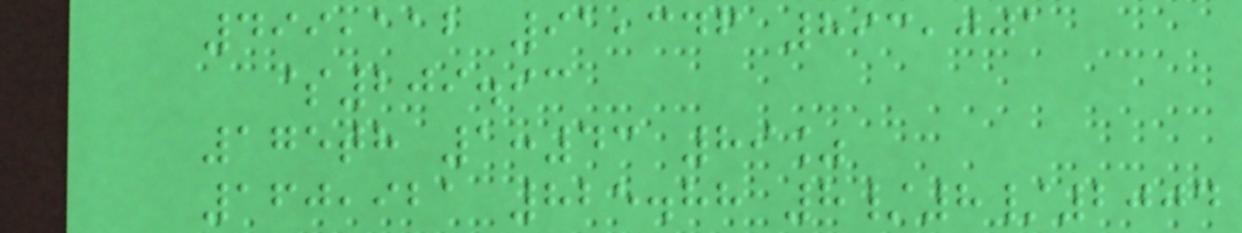499,112 91,346 893,001
$209.93
175th 1:43 89%
160,921 825.88 8/8/2004
